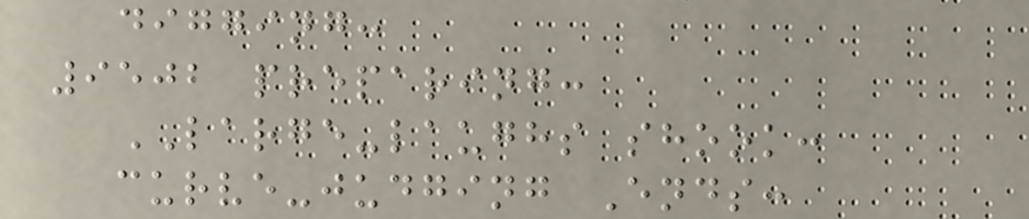digging:
9502 preparing:
LARGE-laughs shook:
curve-judging Ends:
